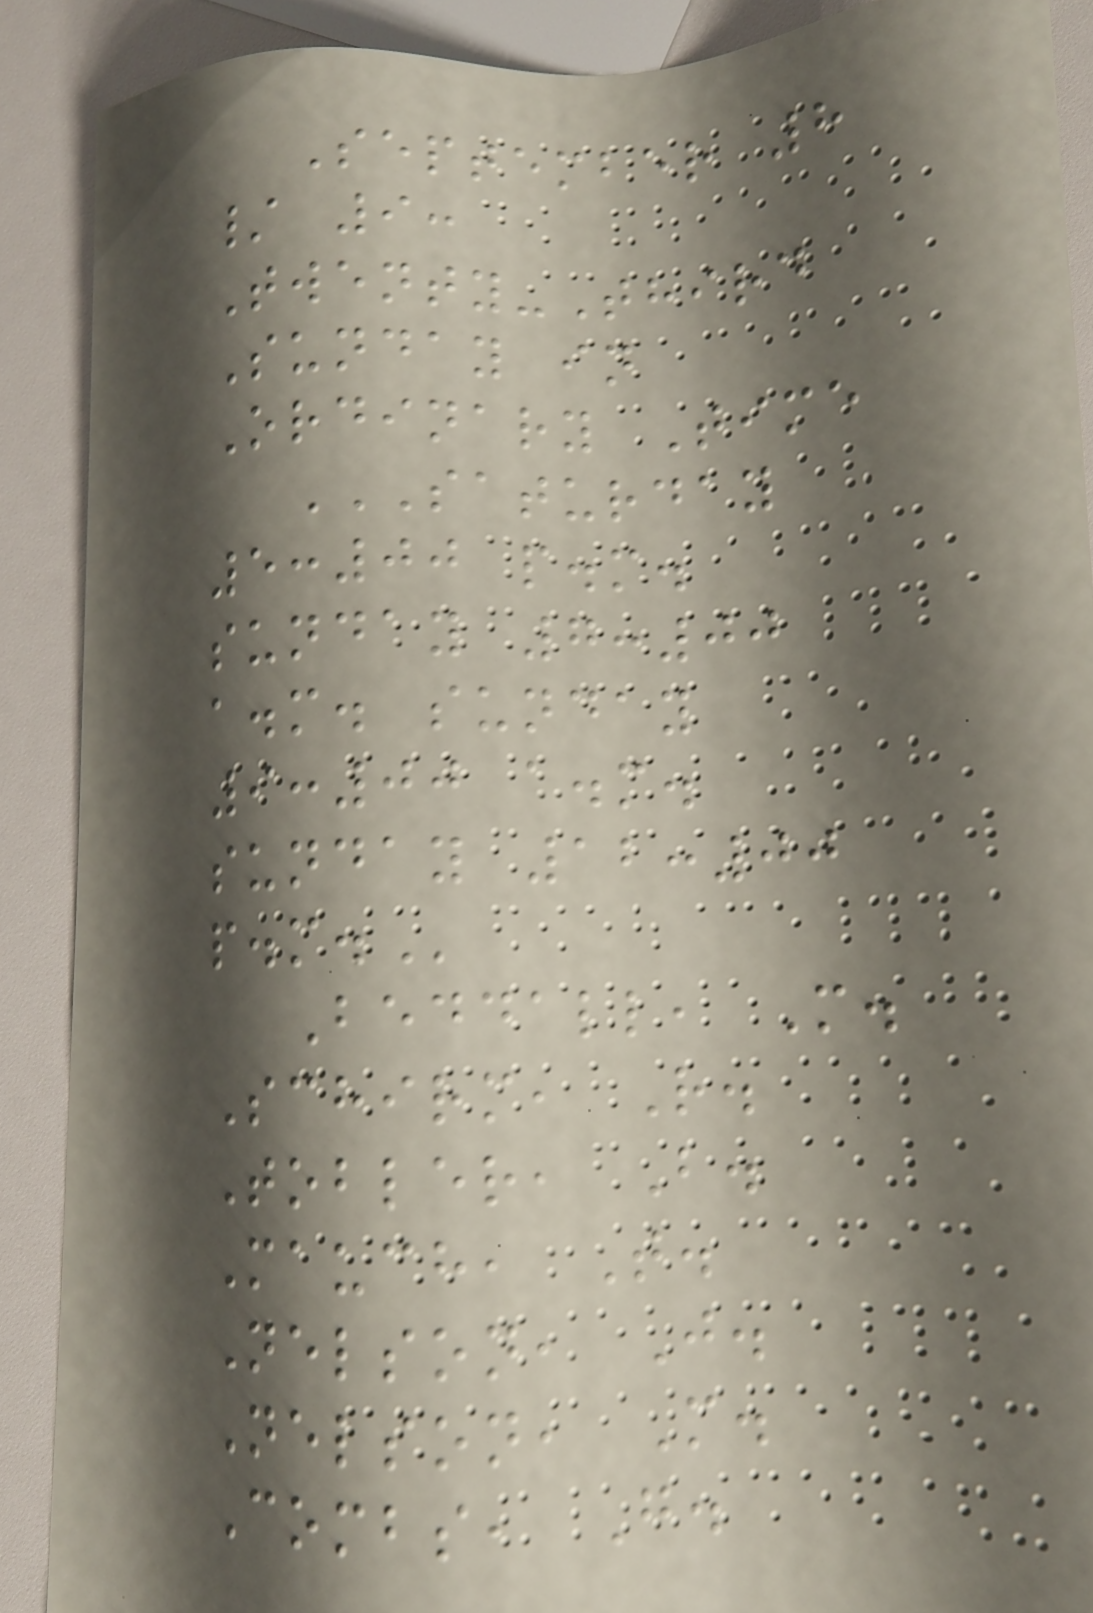September 8
/ 9:
Twenty-Third
Sunday in
Ordinary Time
SATURDAY
5:00 P.M.
SUNDAY 7:00
A.M. SUNDAY
9:00 A.M.
SUNDAY 12:00
P.M.
Beddall, M.
Schirm, R.
Tobler, B.
Mauch, T.
Nelson, J.
Nelson, M.
Combs, G.
